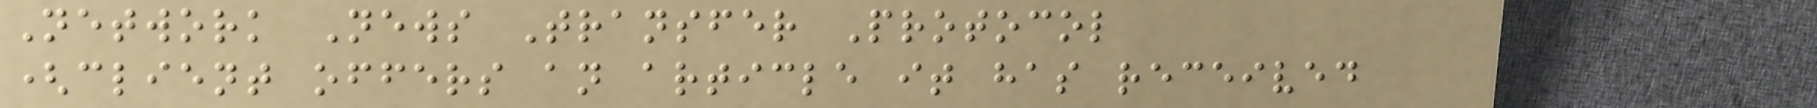Network News Transfer Protocol
(client offers an article it has received
